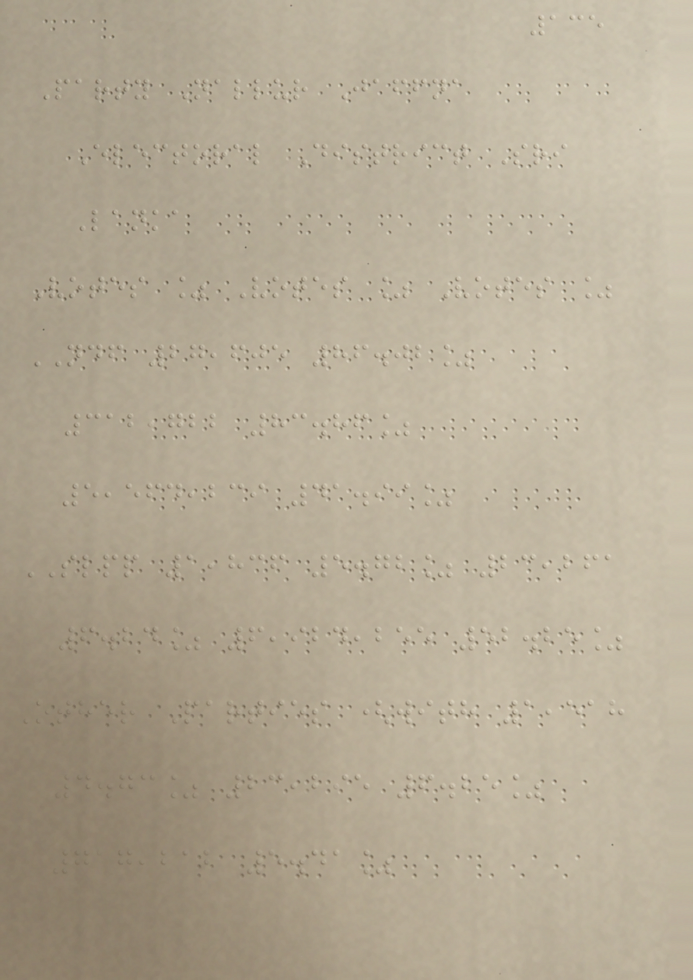135
Party Nallur Jaffna
Electoral District Sri
Lanka
Votes % Votes % Votes %
NDF 27,605 86.02%
312,722 83.86%
5,564,239 41.99%
SLPP 1,836 5.72% 23,261
6.24% 6,924,255 52.25%
Other Parties (with 1,518
4.73% 23,295 6.25%
717,212 5.41%
